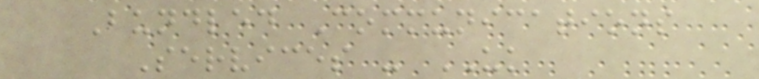Bundled Communications
Services - UK
